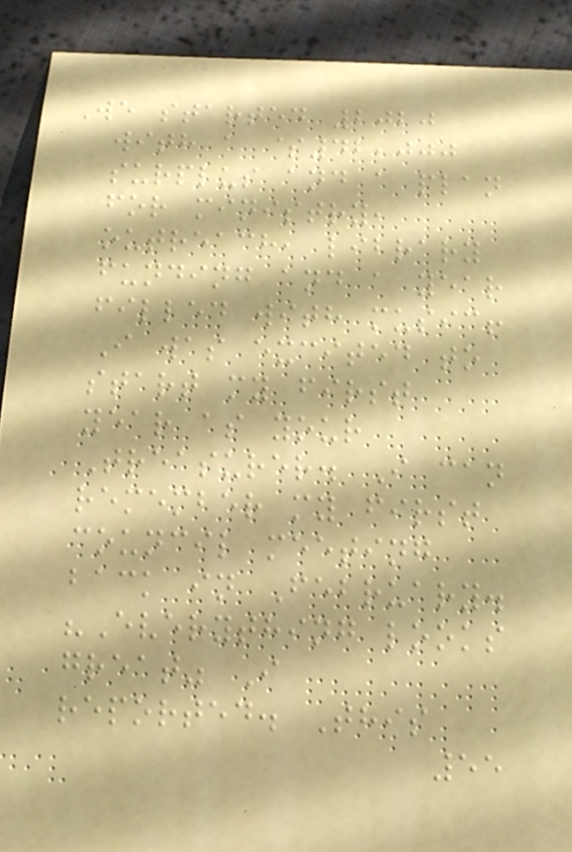We started 2020
with a $42,000
surplus and a plan
for ministry,
outreach, library
funding and a year
filled with music!
I was excited to
start my first
year as your
Treasurer. I can
remember my first
council meeting
back in February.
"Everything looks
great" I
reported. This
55
